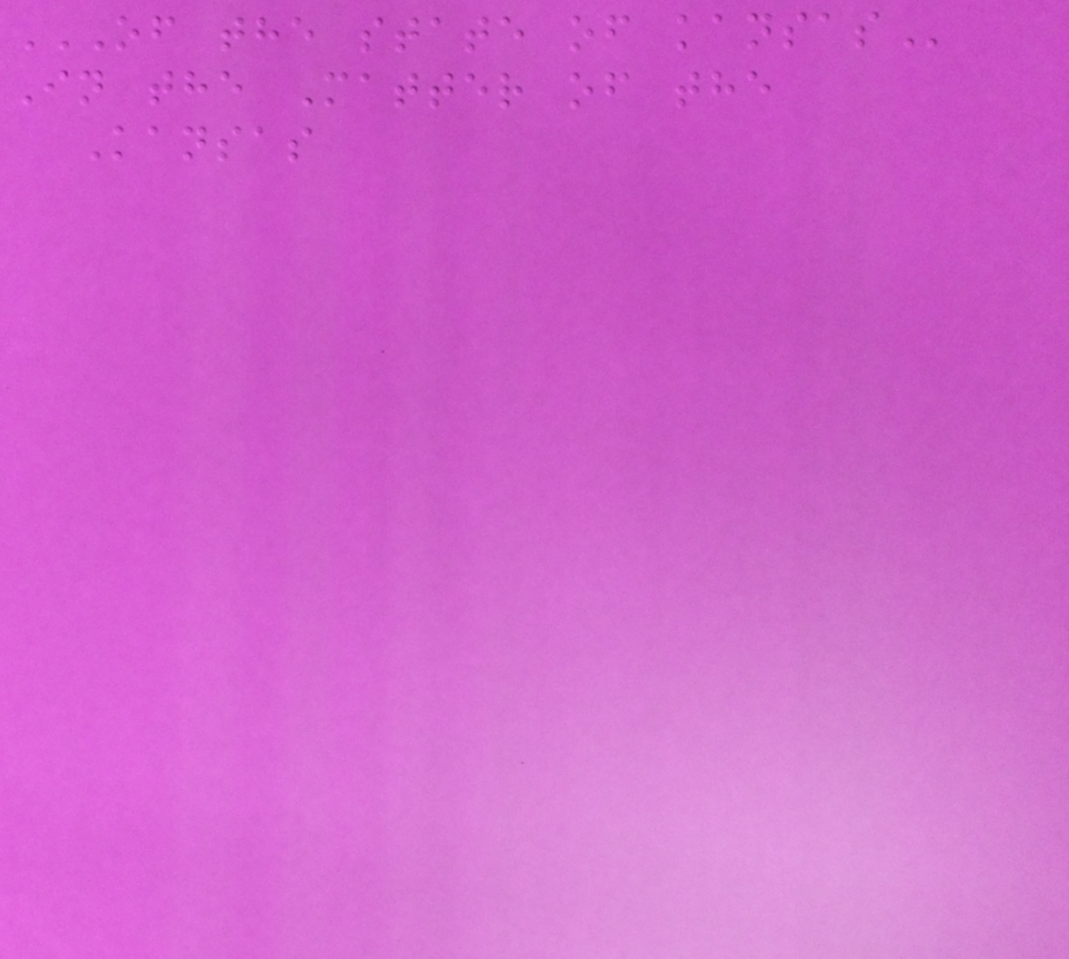OF THE STATE OF KANSAS
In the Matter of the
Kansas
